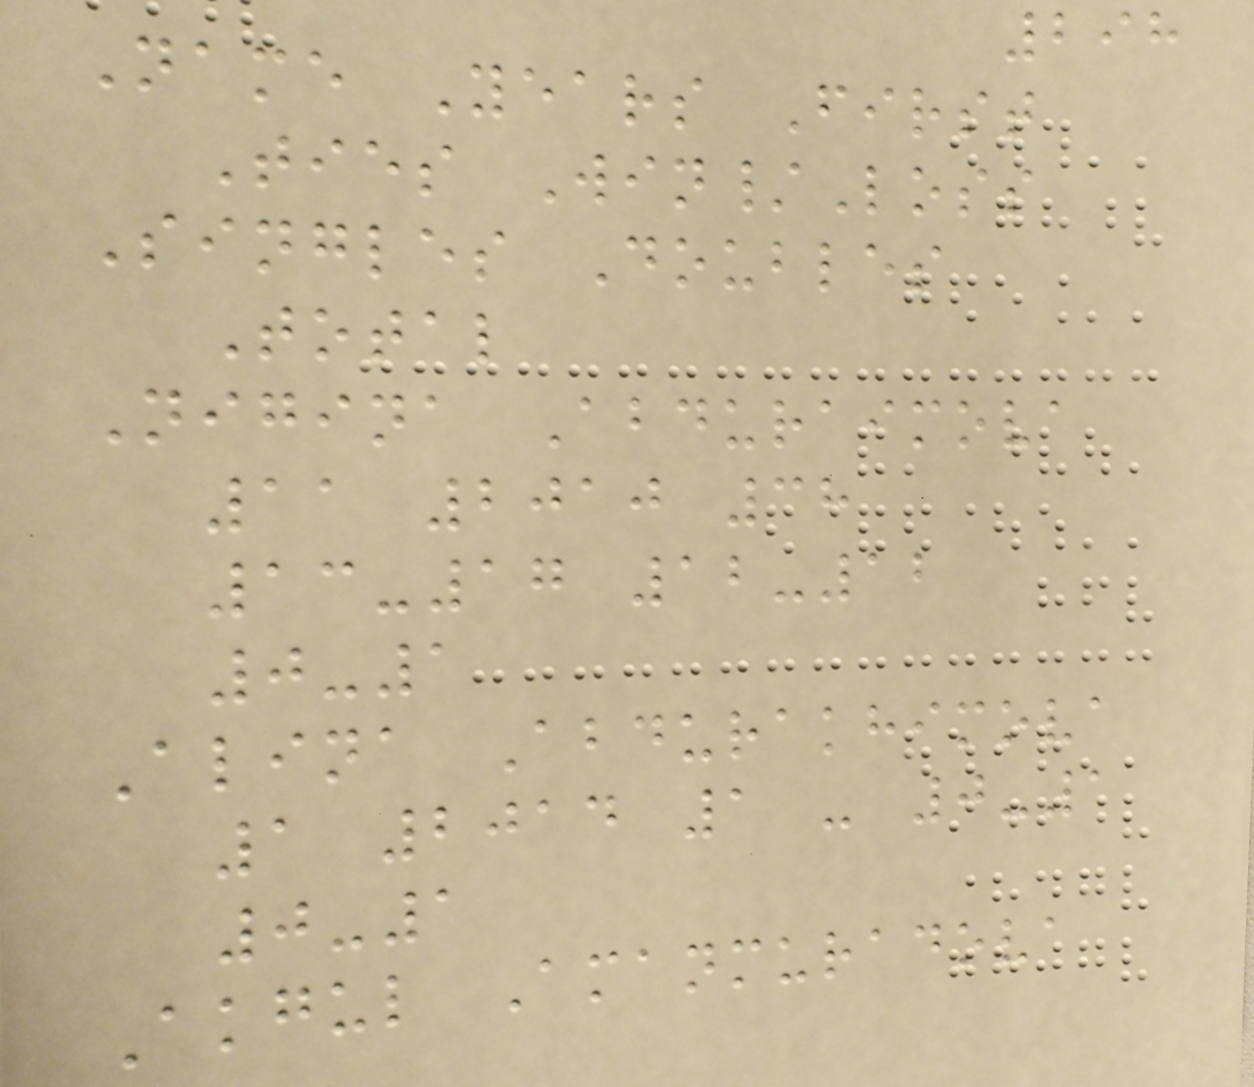298
Name Years First
Ties Win/Loss
Singles Doubles
Total
Nigina Abduraimova
11 2010 38
13-17 12-12
0-1
Alina Abdurakhimova
1 2014 1 - 0-1
0-1
Akgul Amanmuradova
